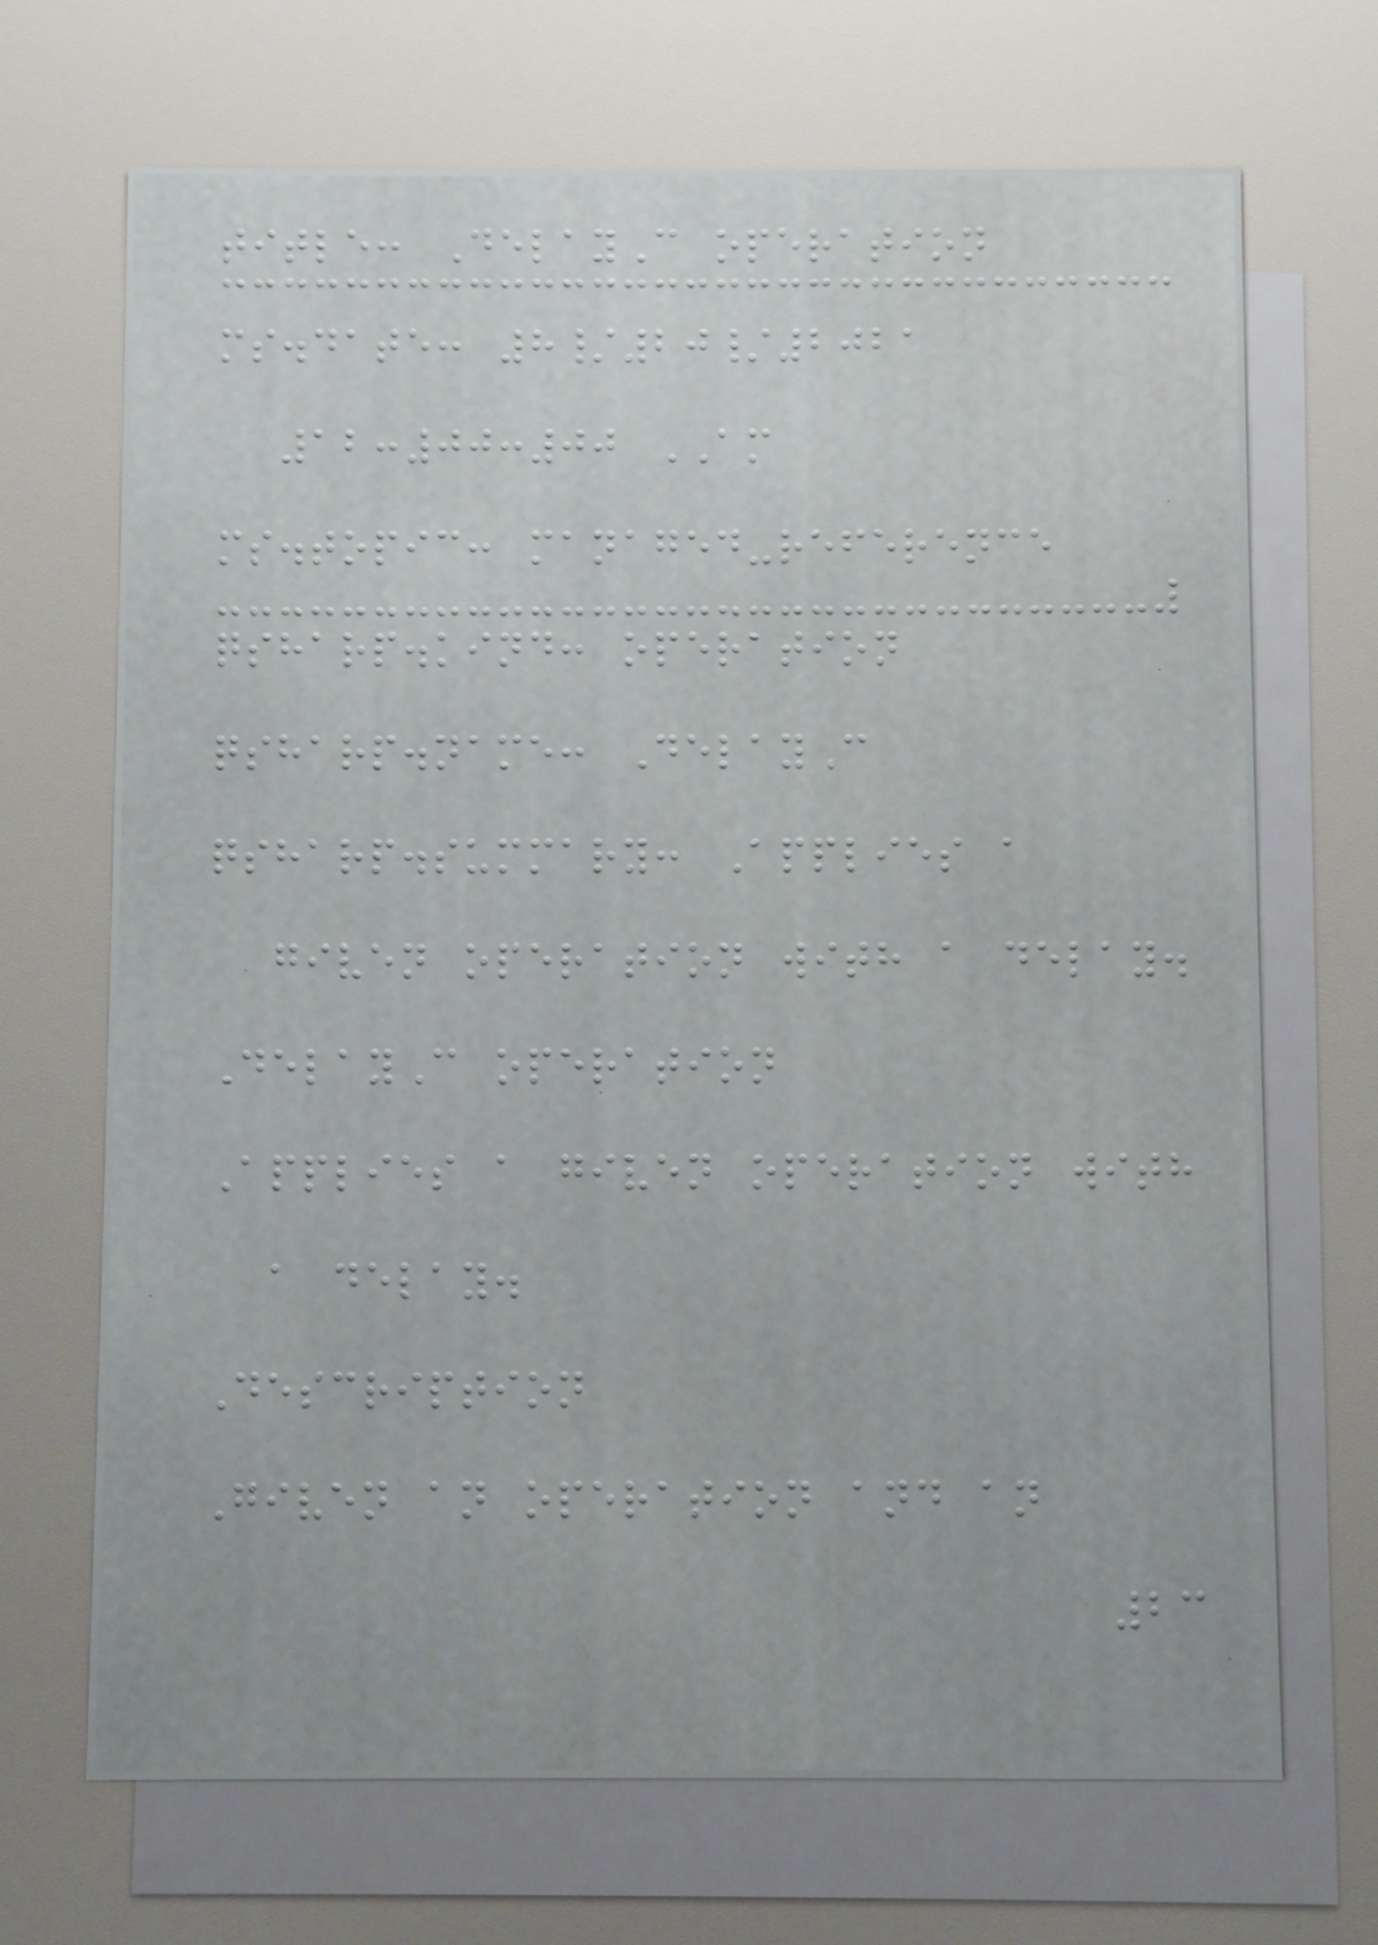title: DelayC operation
ms.date: 8/20/2021
12:00:00 AM
ms.topic: managed-reference
qsharp.kind: operation
qsharp.name: DelayC
qsharp.summary: Applies a
given operation with a delay.
DelayC operation
Applies a given operation with
a delay.
Description
Given an operation and an
23
